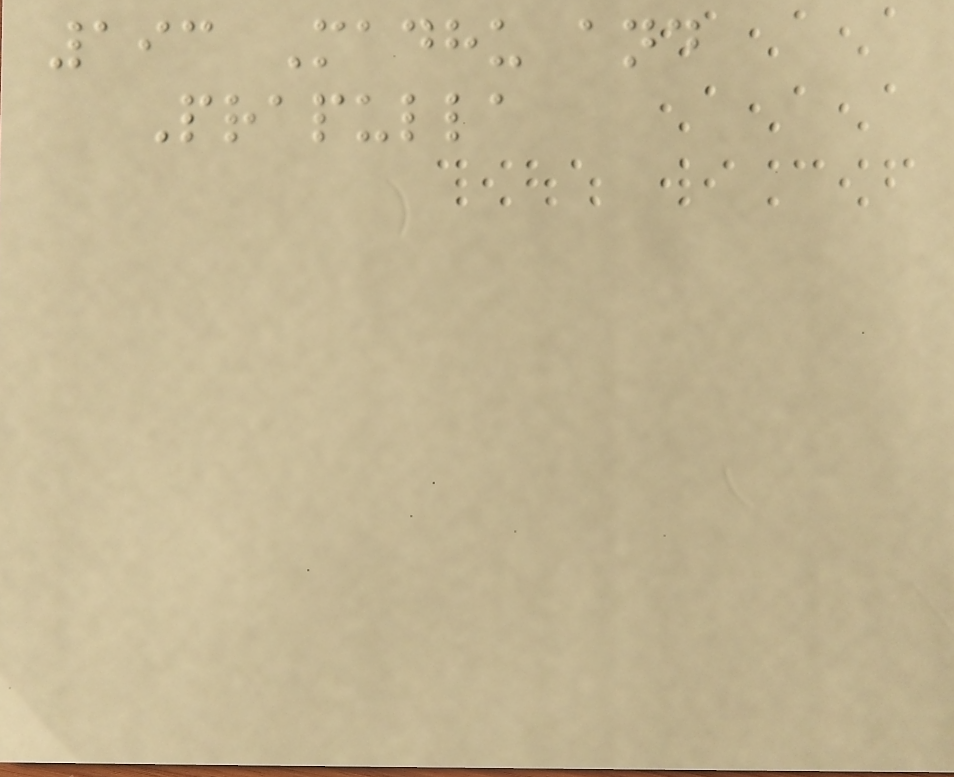193 Madhu and
Prapulla
